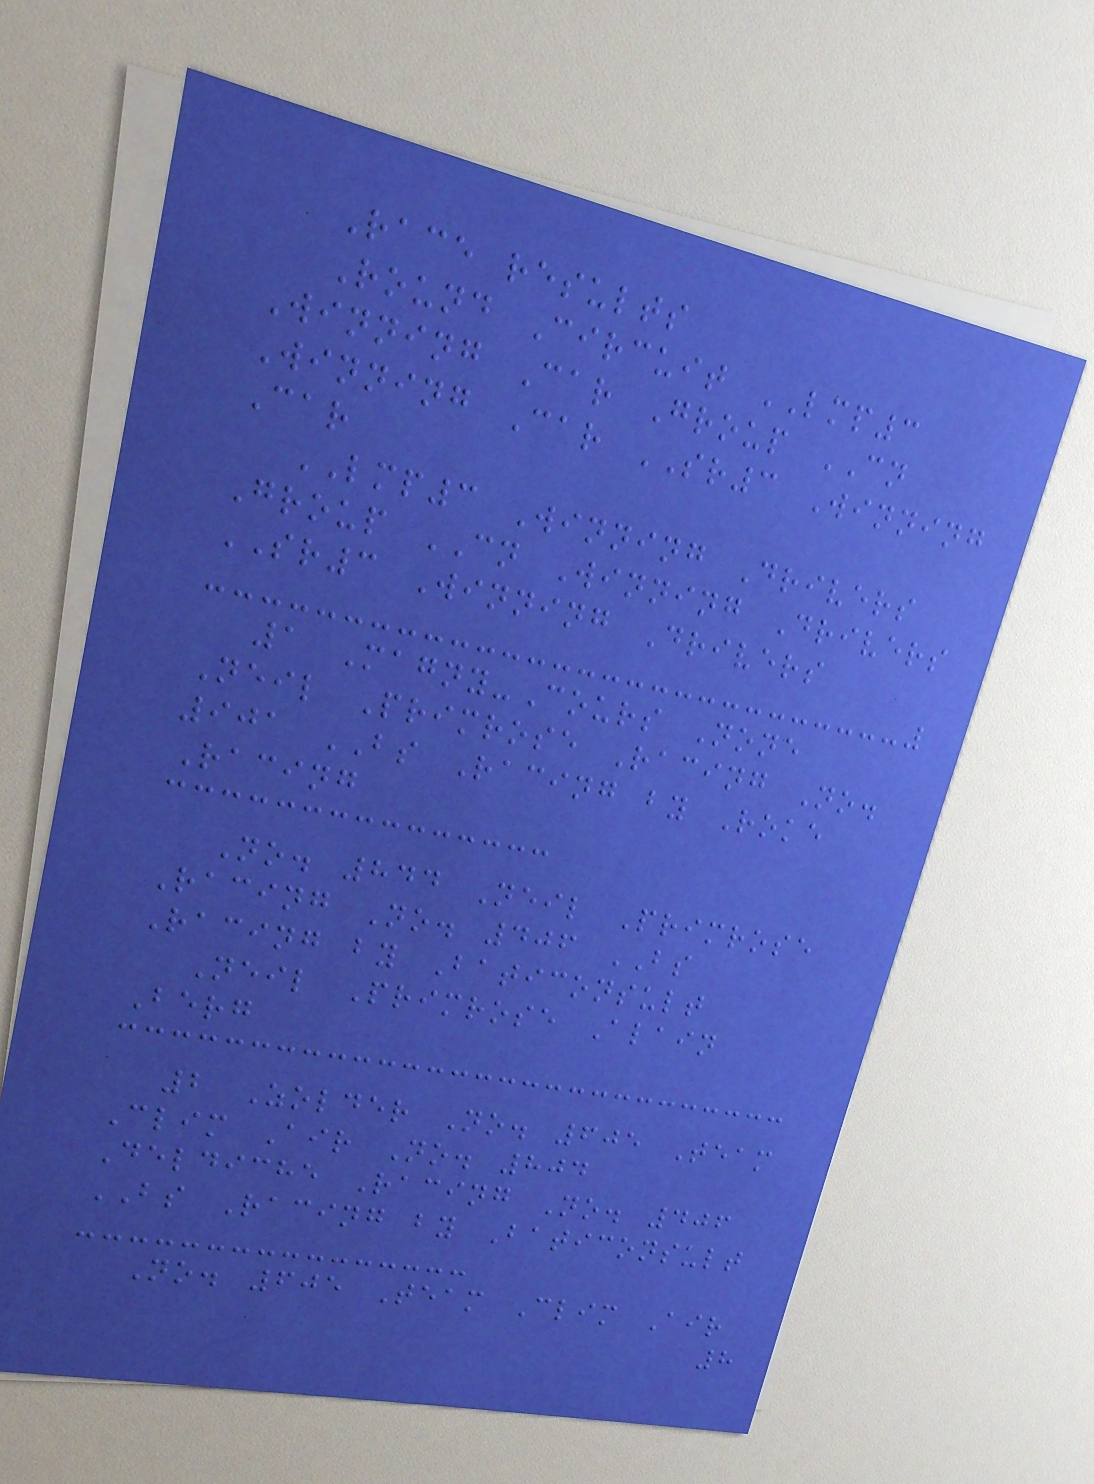Race results
Round Circuit LMP3
Winning Car Group CN
Winning Car SR3 Winning
Car
LMP3 Winning Drivers
Group CN Winning Drivers
SR3 Winning Drivers
1 Magny-Cours None
Neil Primrose Racing No.
901 BS Racing by Roke
Racing
No. 844 Neil Primrose
Racing No. 406 BS
Racing by Baticonsult
Neil Primrose Alain
Berg
2 Zolder No. 605 Team
Clim Air No. 804
Deldiche Racing No. 406
BS Racing by Baticonsult
No. 605 Team Clim Air
8
